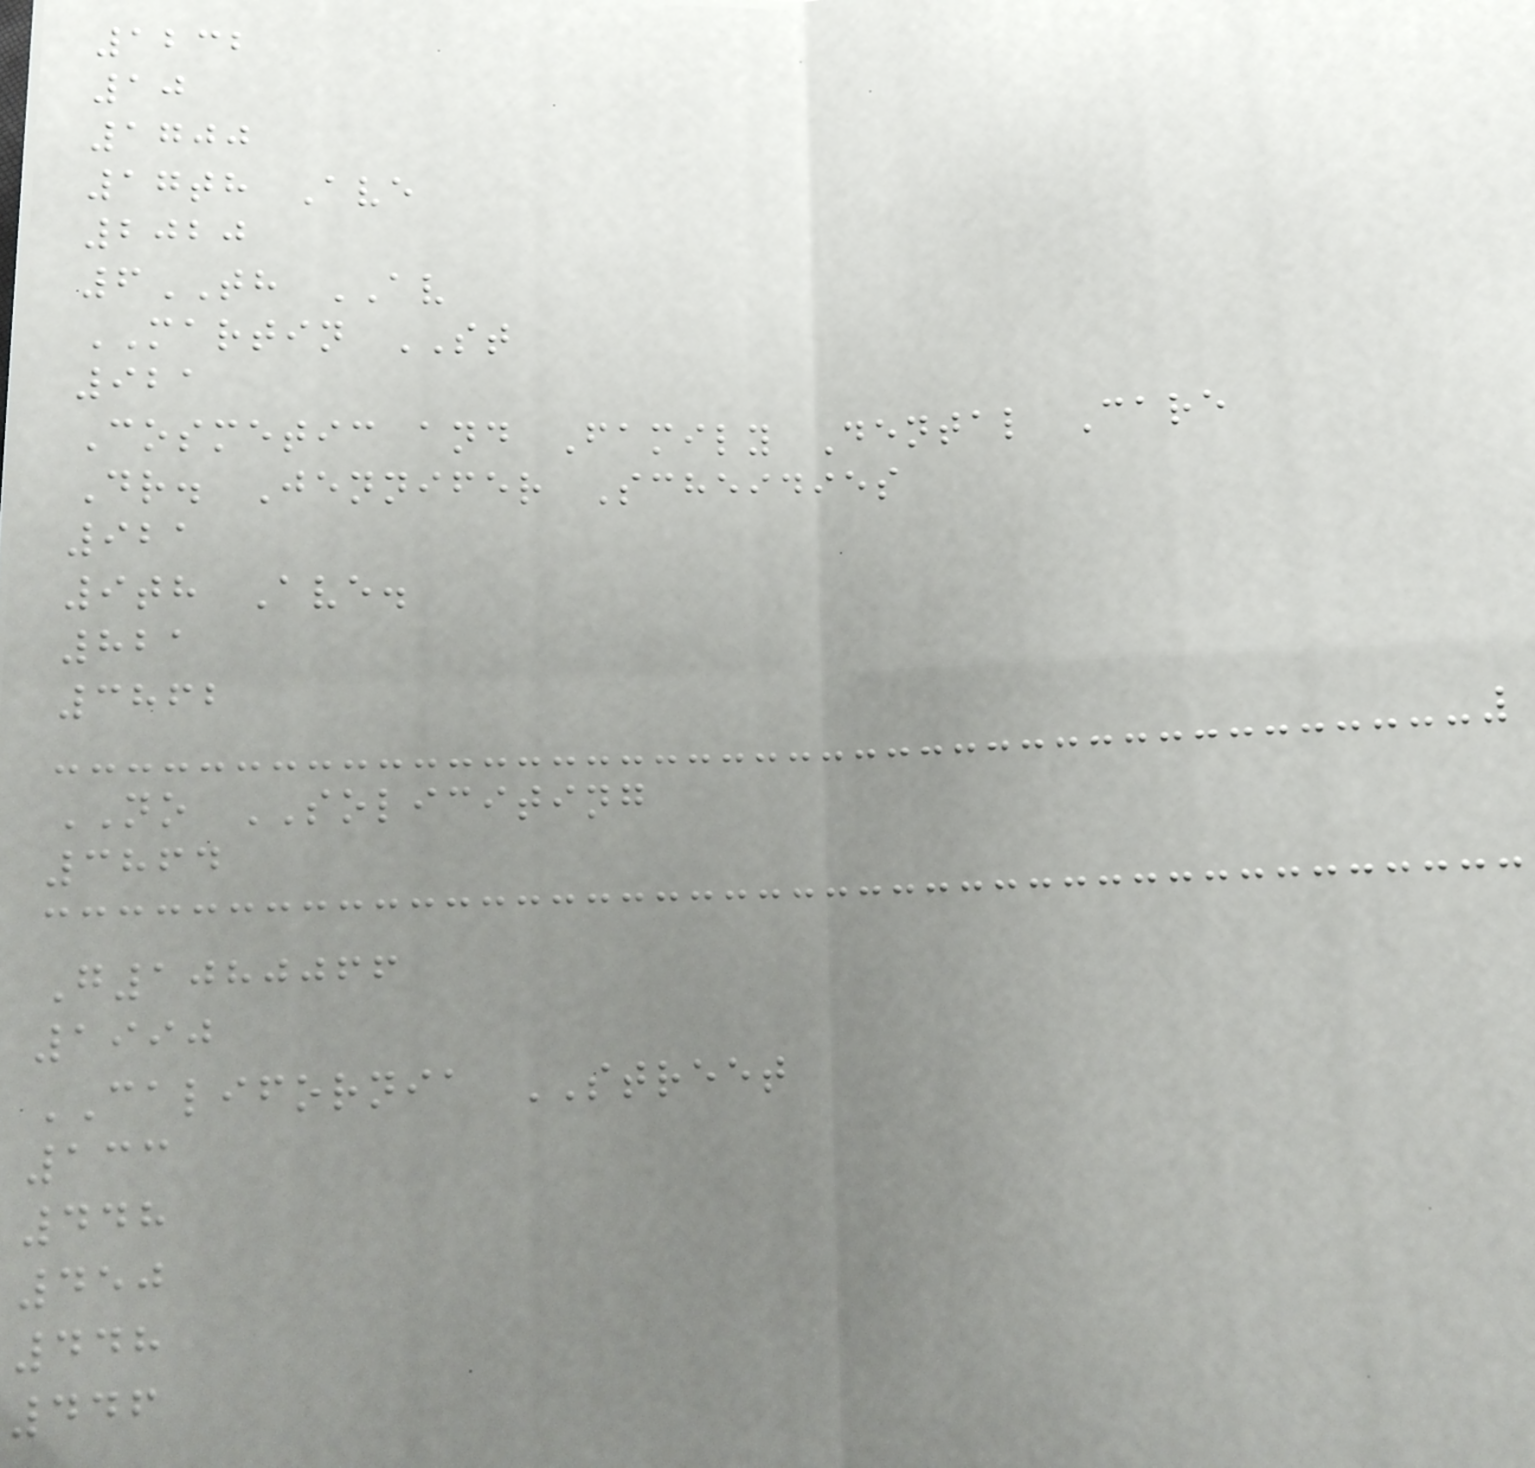1232
10
1700
17th Ave
2020
6TH AV
MARTIN ST
921
Cosmetic and Family Dental Care
Dr. Jennifer Scheidies
921
9th Ave.
821
3862
NO SOLICITING
3864
G1080066
1990
CALIFORNIA STREET
133
448
450
448
446
